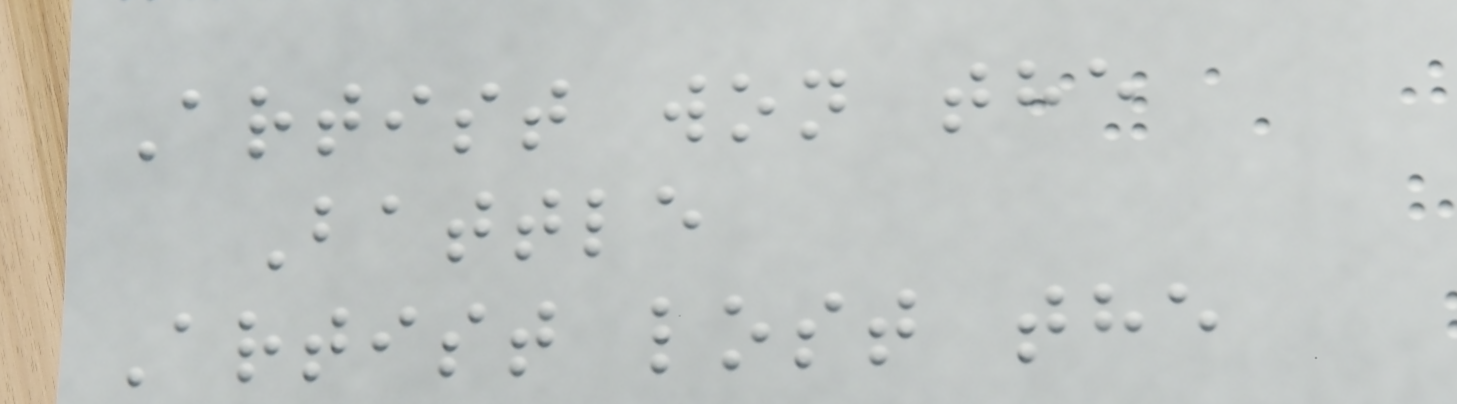Artist won the
Battle
Artist lost the
